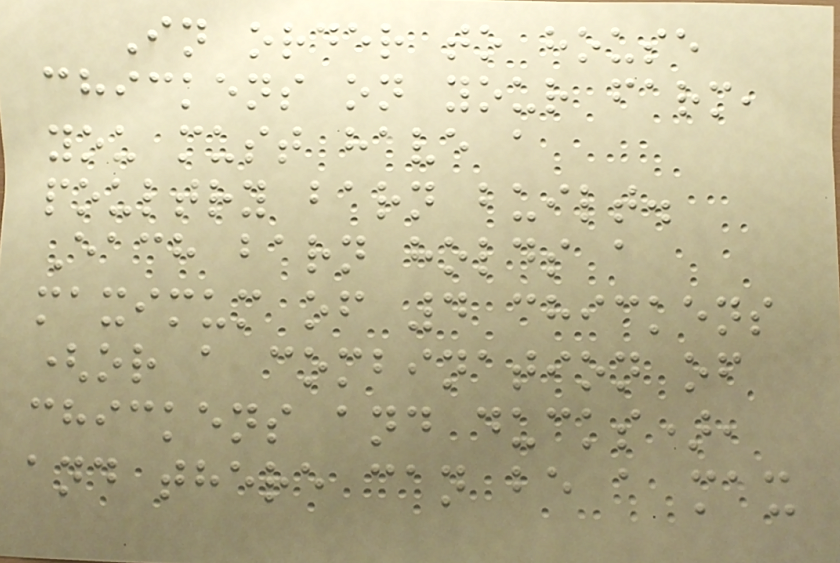In order to house
chickens on your farm,
you must have a
poultry barn built.
Each barn holds a
maximum of 4 chickens
(or a combination of
chickens and ducks),
and there can be a max
